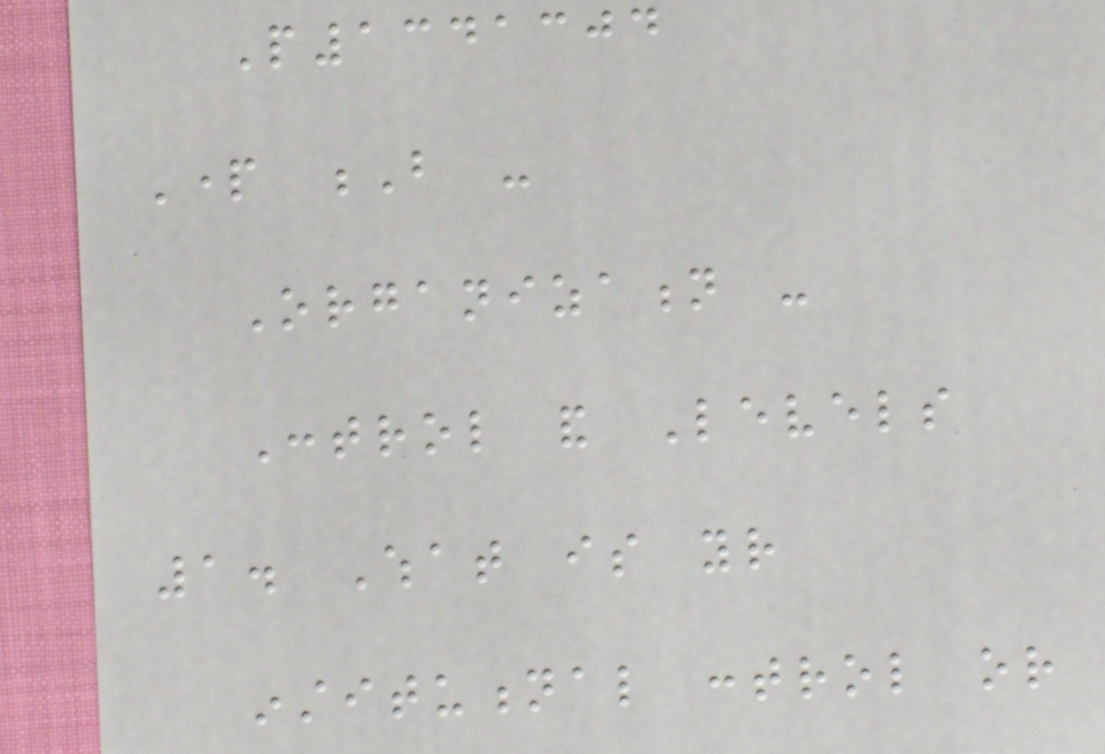P1341304
Part B -
Organization -
Control and Levels
1. What is your
institutional control or
